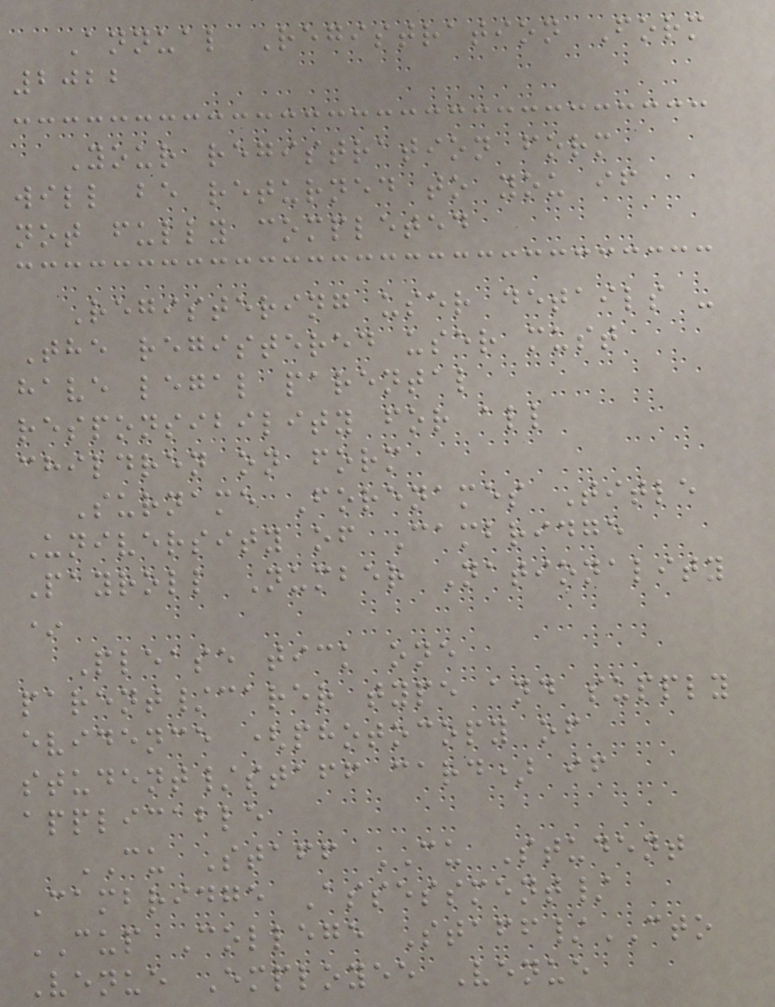Annual Registration Form
2022
Your registration form
will be returned to you if
not fully completed
Registering user details -
The registered user must
have legal parental
responsibility for all
children on form
Surname Forenames Title
University of Cambridge
Payroll Number Nationality
*
Please tick one
parent/carer type and supply
evidence (photocopy of
student/staff card) if
applicable
CU Staff CU Student
Cambridge Assessment/
CUP College Staff/CTO
Venue Employee Venue
